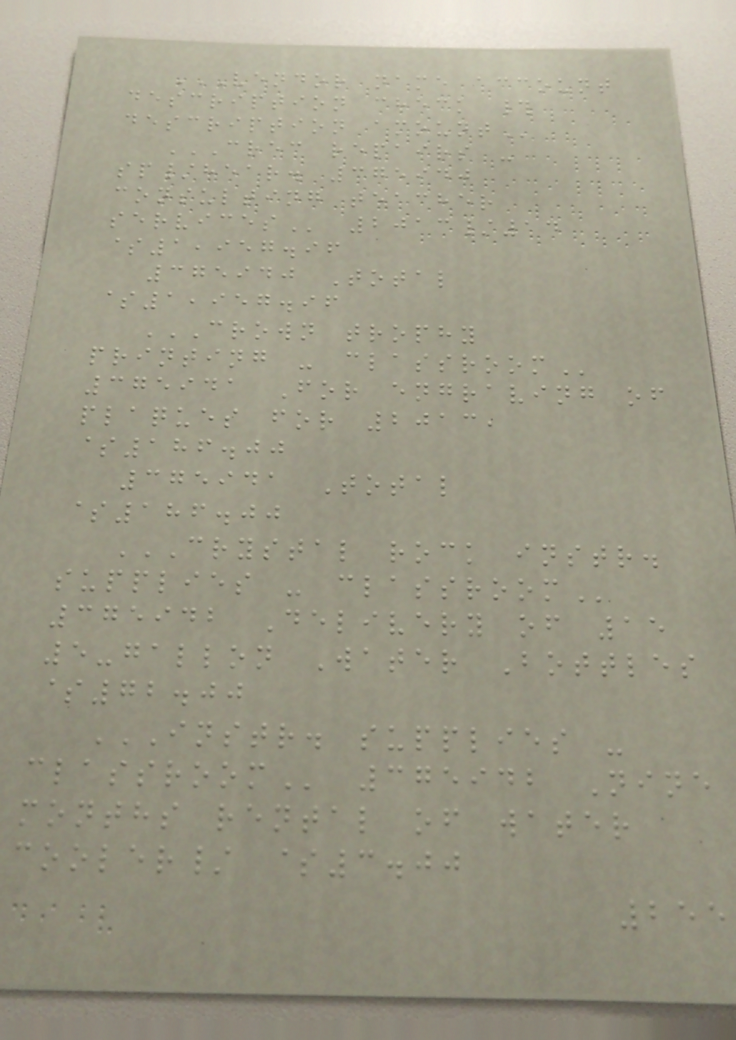VENDOR NAME ACCOUNT
DESCRIPTION CHECK #
DESCRIPTION AMOUNT
CREC REPAIRS -
SP/HEAR. 375940
CONSULTING TEACHER
SERVICES 2013/14
$1,957.96
375940 Total
$1,957.96
CROWN TROPHY
PRINTING - CLASSROOM
375941 For engraving of
plaques for 2013,
$186.00
375941 Total
$186.00
CRYSTAL ROCK INSTR.
SUPPLIES - CLASSROOM
375942 Delivery of 15
5-gallon Water Bottles
$72.00
INSTR. SUPPLIES -
CLASSROOM 375942 Nine
months rental of water
cooler/ $3.00
255
